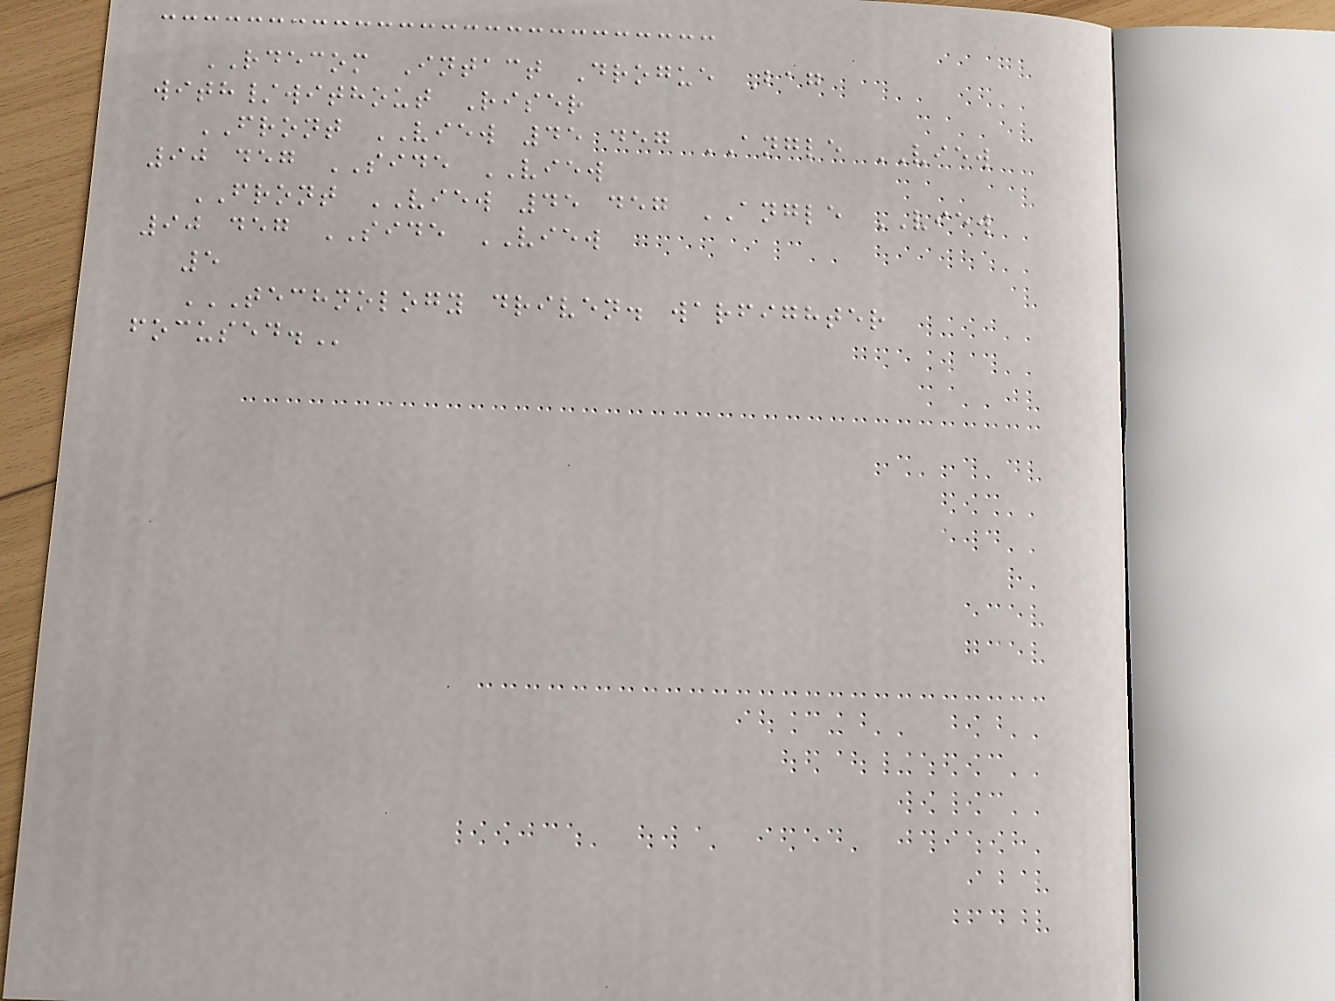RDECOM Intact Drogue Bag
with/without Riser
FRONT VIEW 45 deg ANGLE VIEW
90 deg SIDE VIEW
FRONT VIEW 45 deg ANGLE VIEW
90 deg SIDE VIEW
5
TECHNOLOGY DRIVEN. WARFIGHTER
FOCUSED.
